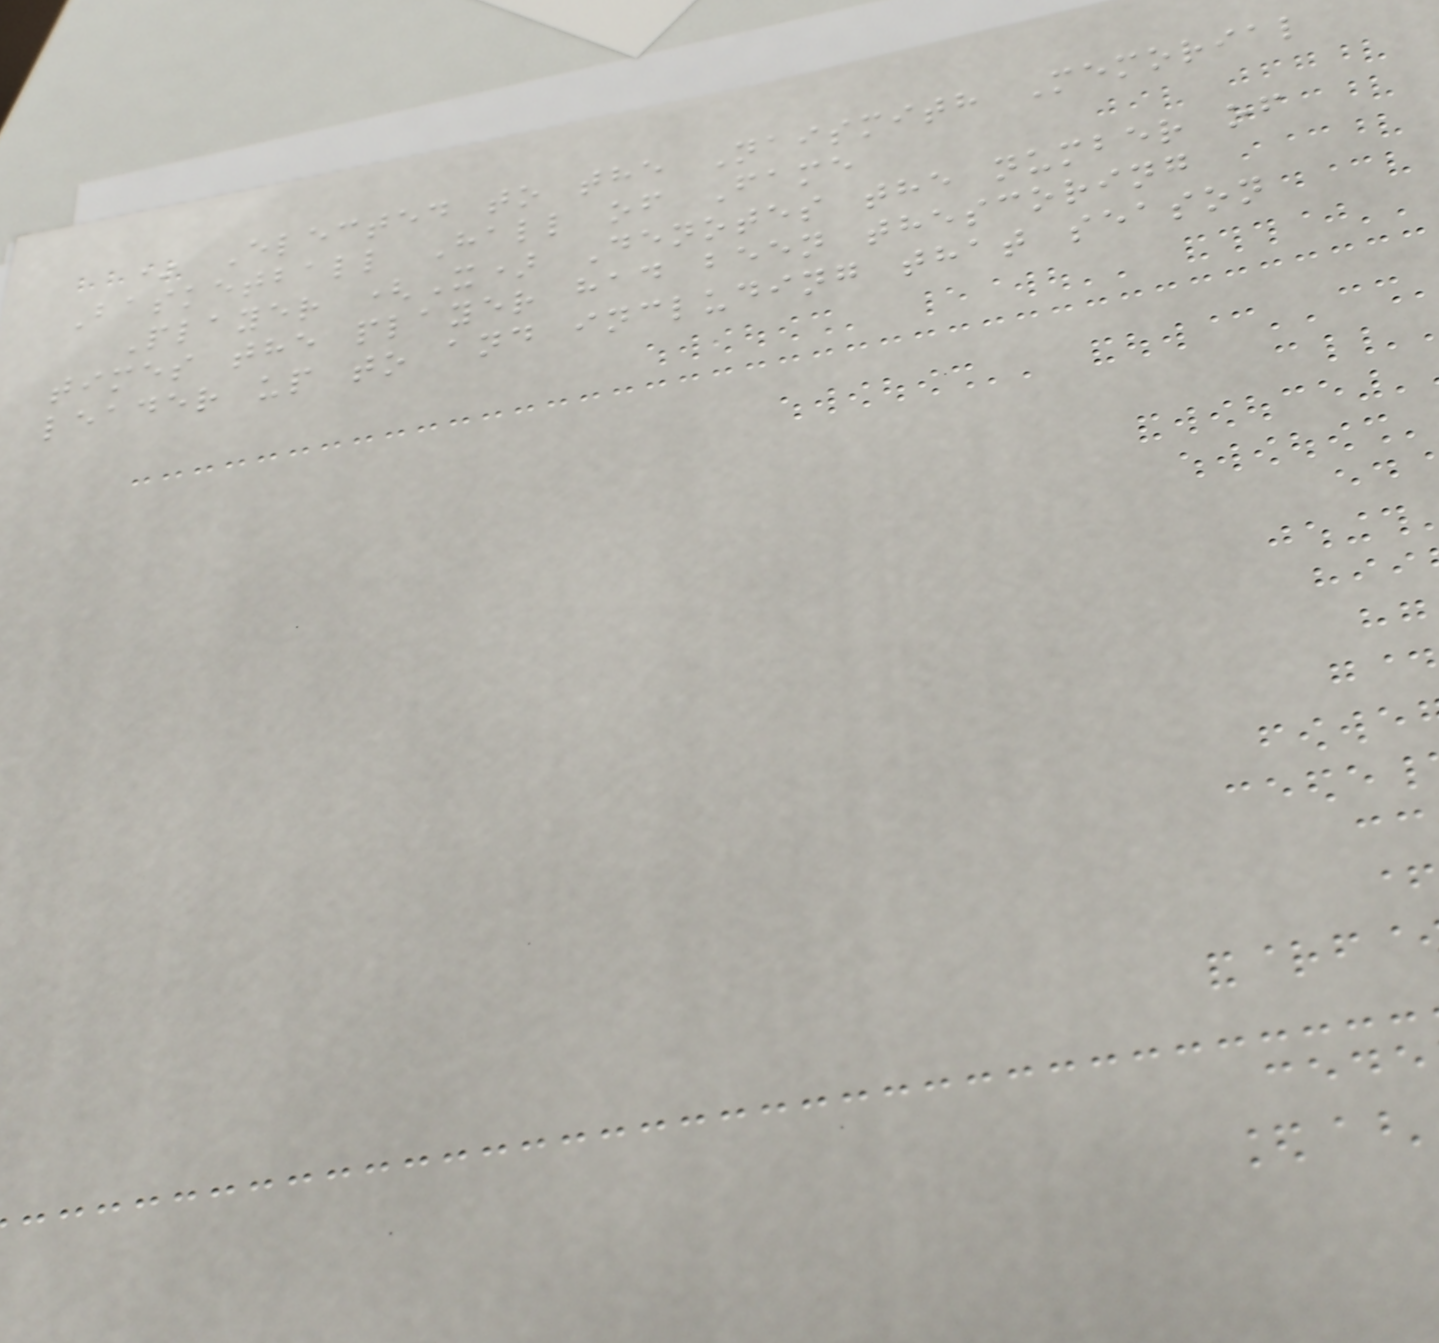* Elected to the Naismith Memorial
Basketball Hall of Fame
Player (X) Denotes the number of
times the player had been thescoring
leader up to and including that season
